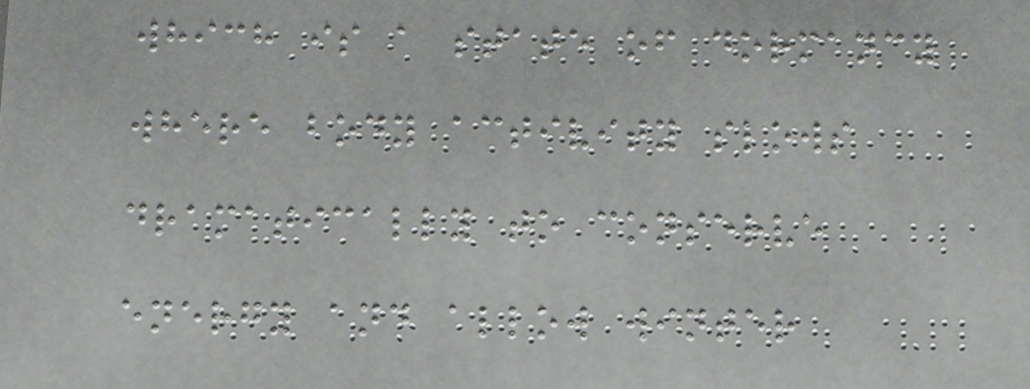which is a state of dormancy
where body activity slows
dramatically to conserve
energy and allow winter
